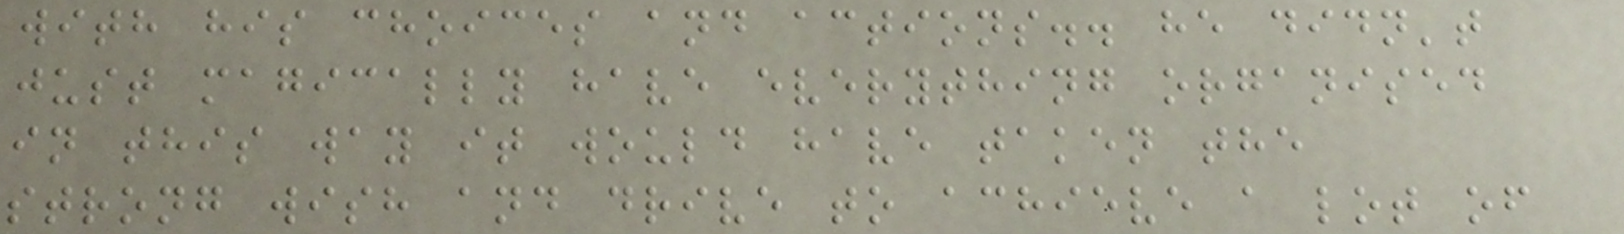with his choices and actions.. he didn't
just magically have everything organised
in this way it would have taken the
strong wish and drive to achieve a lot of
